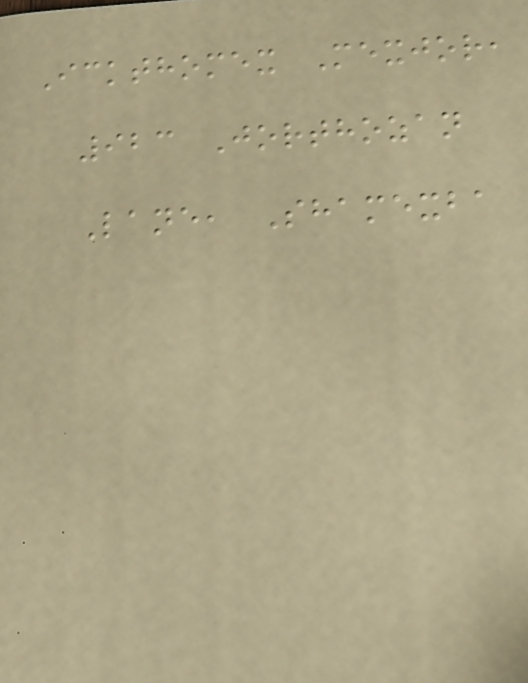Ickthomex Mexjor,
923 Jorthozan
Lane, Shamexba
